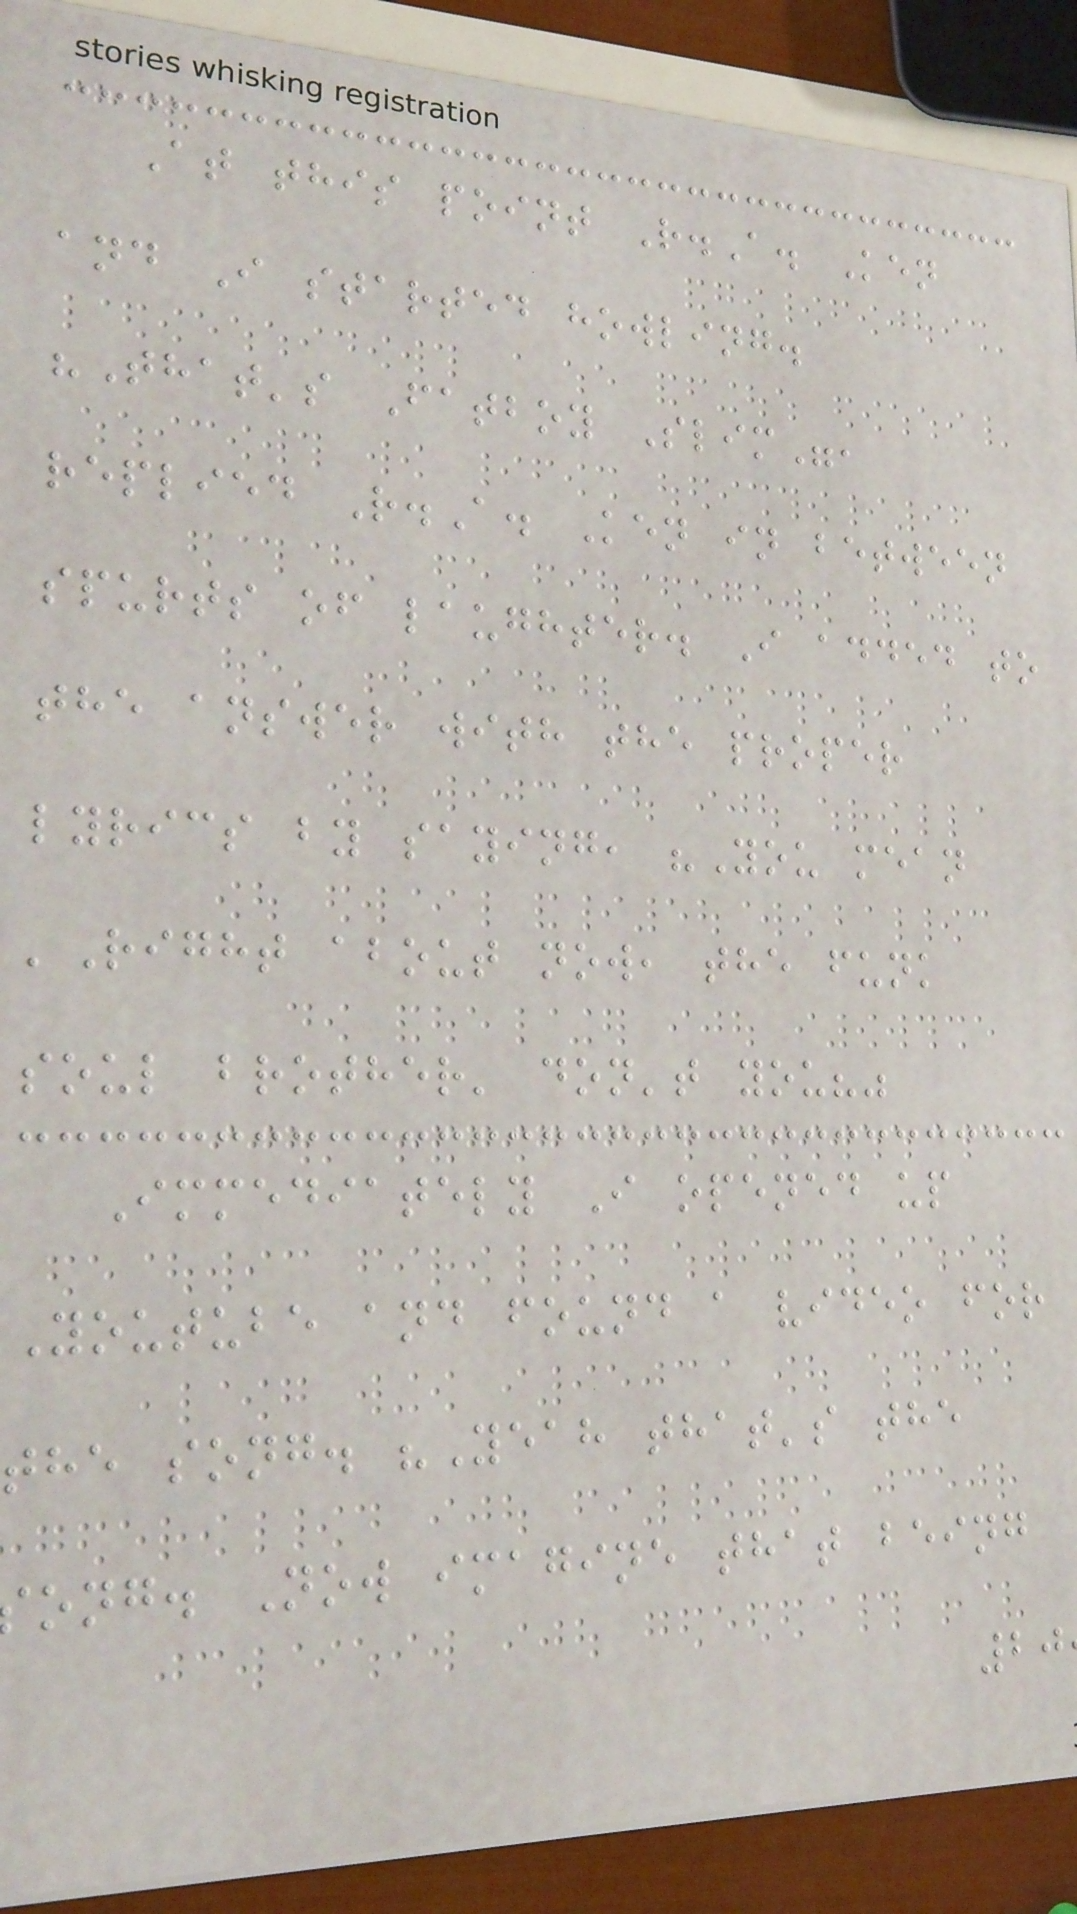At this point R.A. Ken
and I started howling.
"That's Fatboy Slim",
replied R.A. Ken in between
spurts of laughter. I added to
the answer with the proper
lyrics by saying, "You mean
'Right about now, the funk
soul brother' don't you?"
Immediately I opened up
Youtube and found a video for
the song. "Yeah that's the
ong. Now imagine that being
